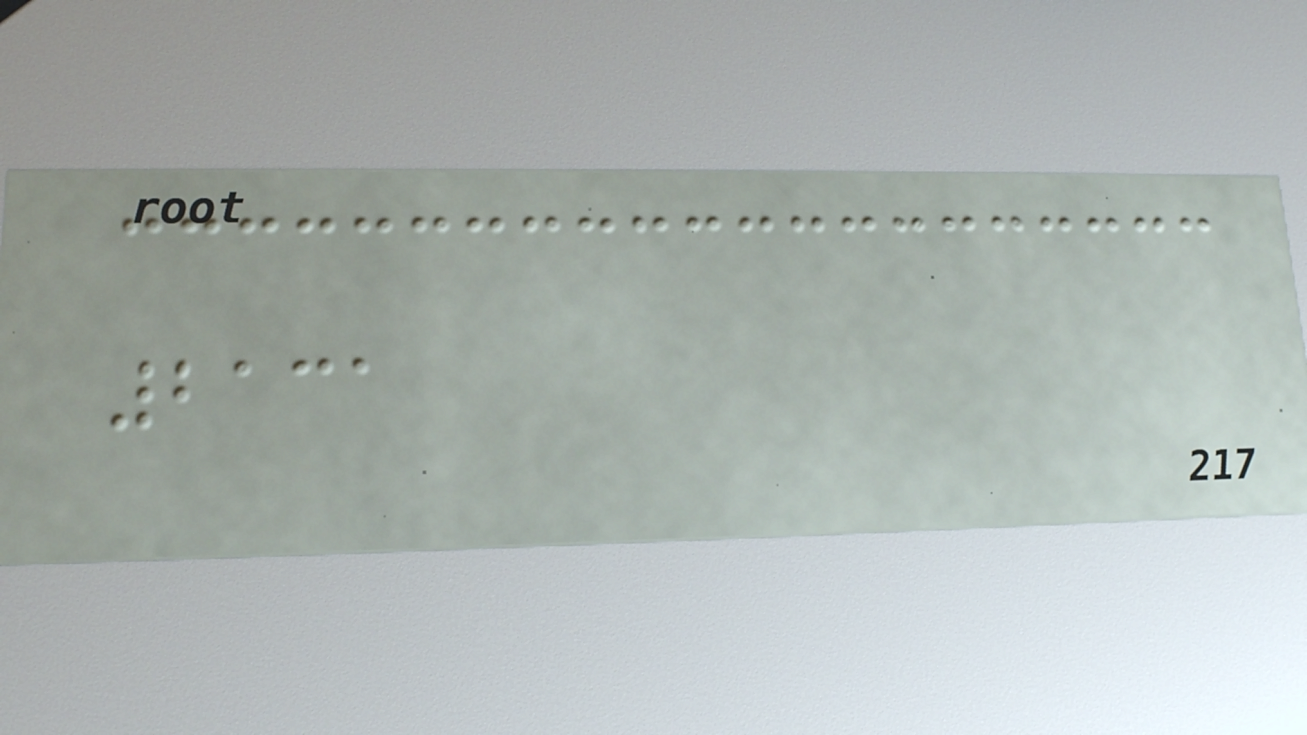2131
